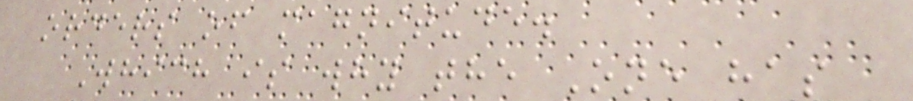orders of magnitude.
Which is why the One has
